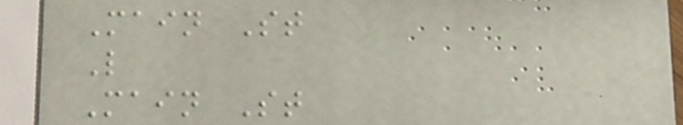Main St
L
Main St
